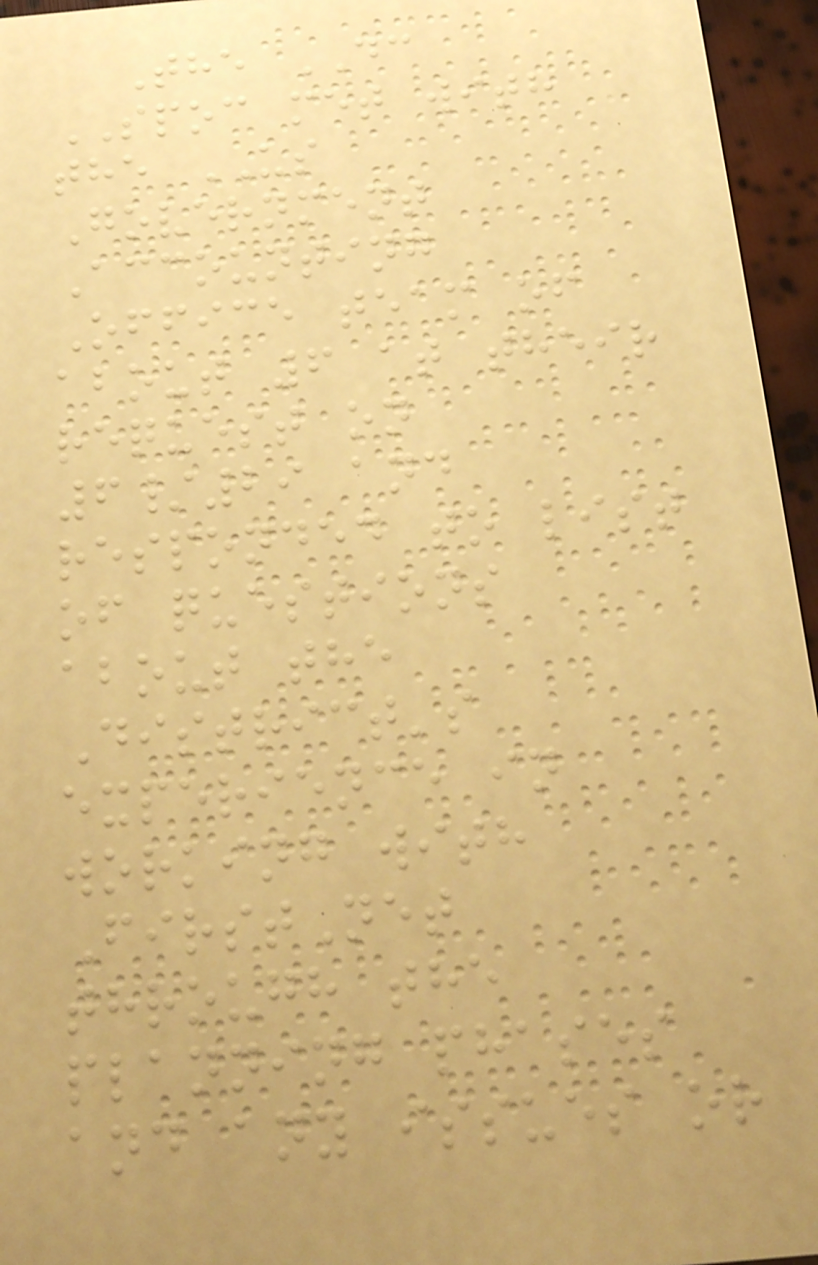The DC
SPOC met with
the US
Government
Accounting
Office team of
about 6 at their
request on
6/29 and
responded to list
of questions
about the
District's
experience in
working with
FirstNet
through the
planning phases
and any issues or
